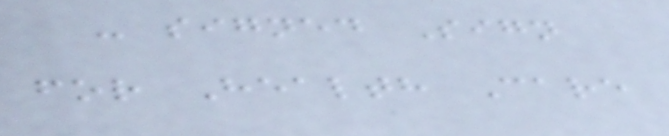- signed Sign
for Health Care
